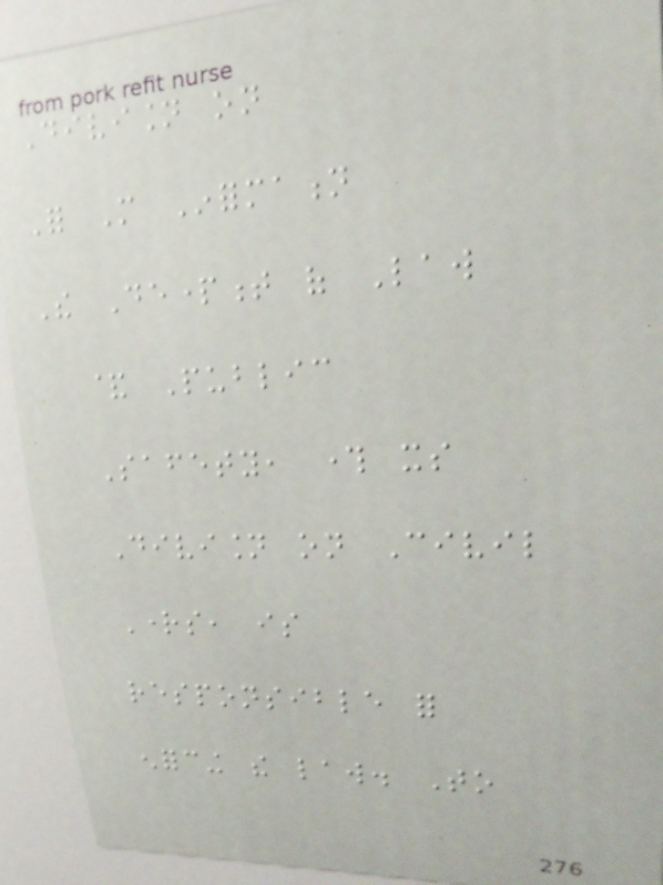Division on
For More Information
The Department of Law
& Public
Safety, through its
Division on Civil
Rights, is
responsible for
enforcing the law. To
